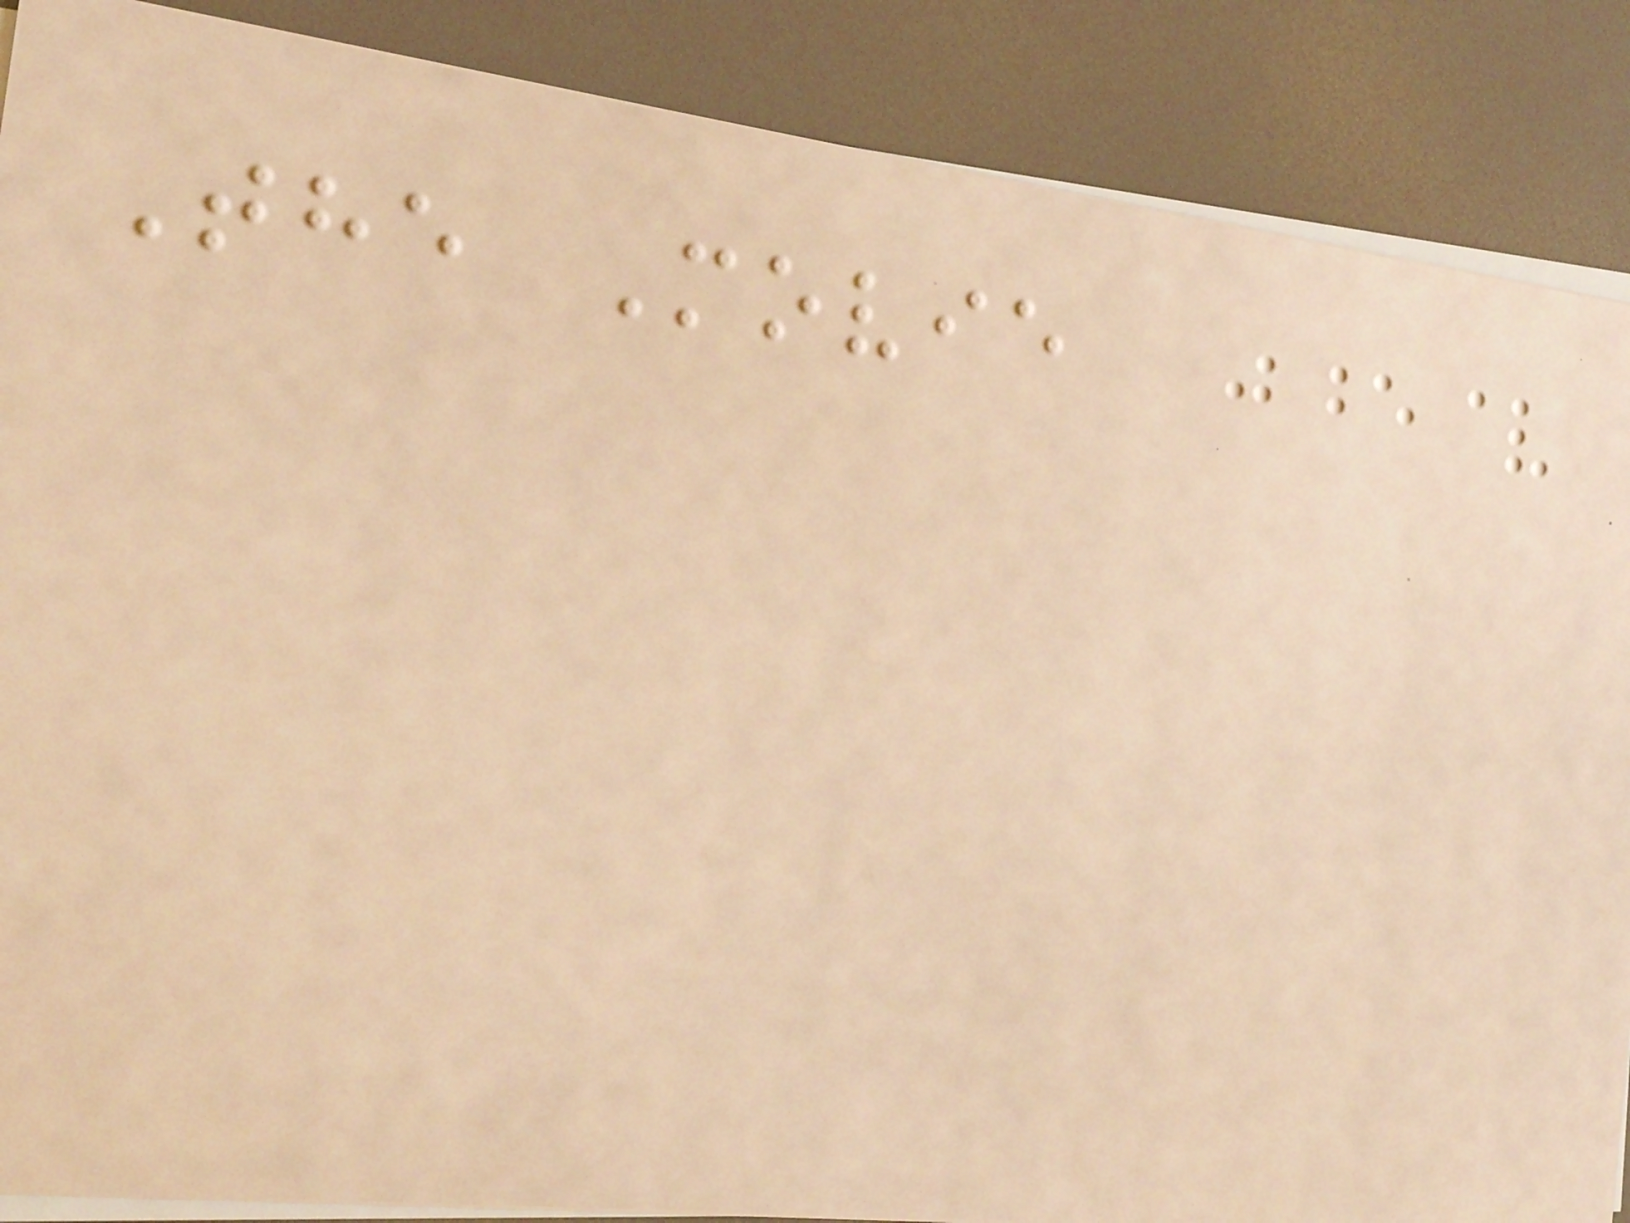The Movie
